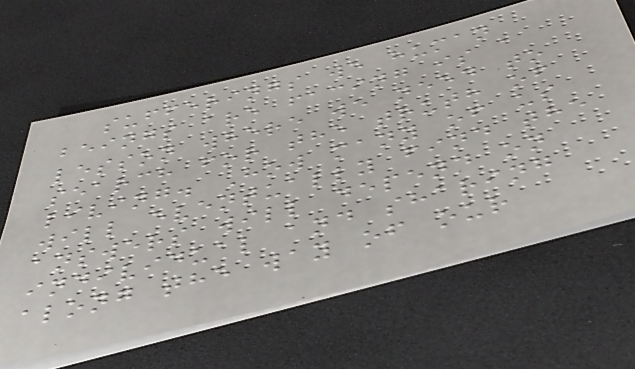sufferings we human
beings are facing is a
lesson where we need to
search for the truth of
living. How many of us
will eventually find the
answers will depend on
individual and sharing
along the way of our
